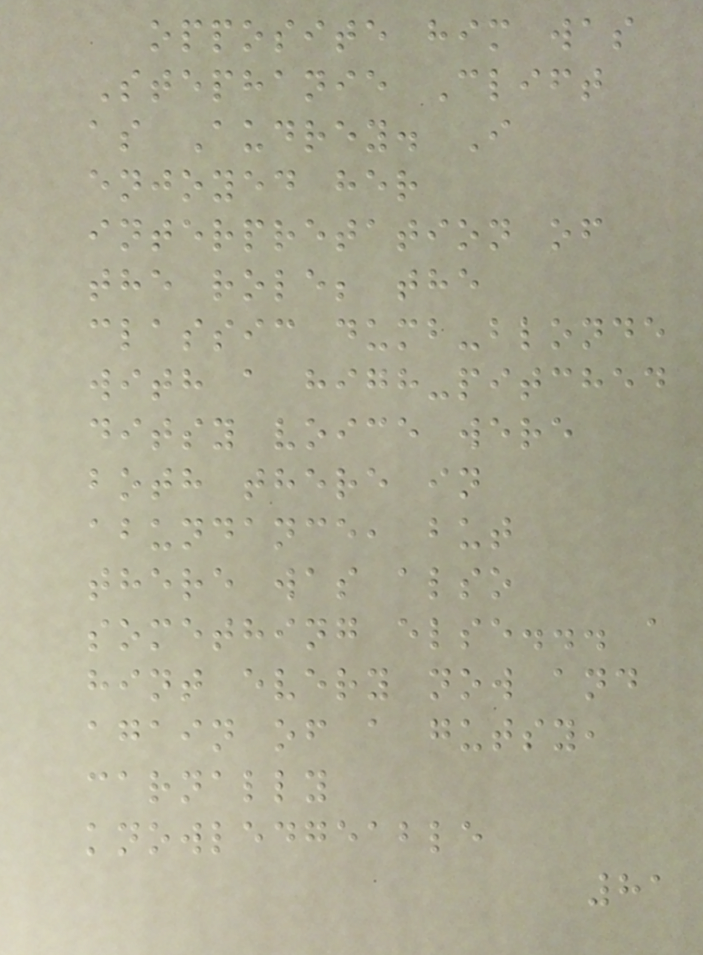opposite him was
Stephanie Clift
as Audrey. I
enjoyed her
interpretation of
the role; the
classic dumb-blonde
with a high-pitched
ditsy voice were
both there in
abundance, but
there was also
something else... a
hint every now and
again of a gutsy,
carnally
knowledgeable
81
